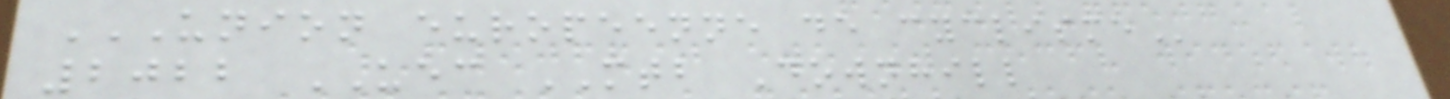UNION EUROPEENNE DE CYCLISME
2022 UEC MTB Downhill
